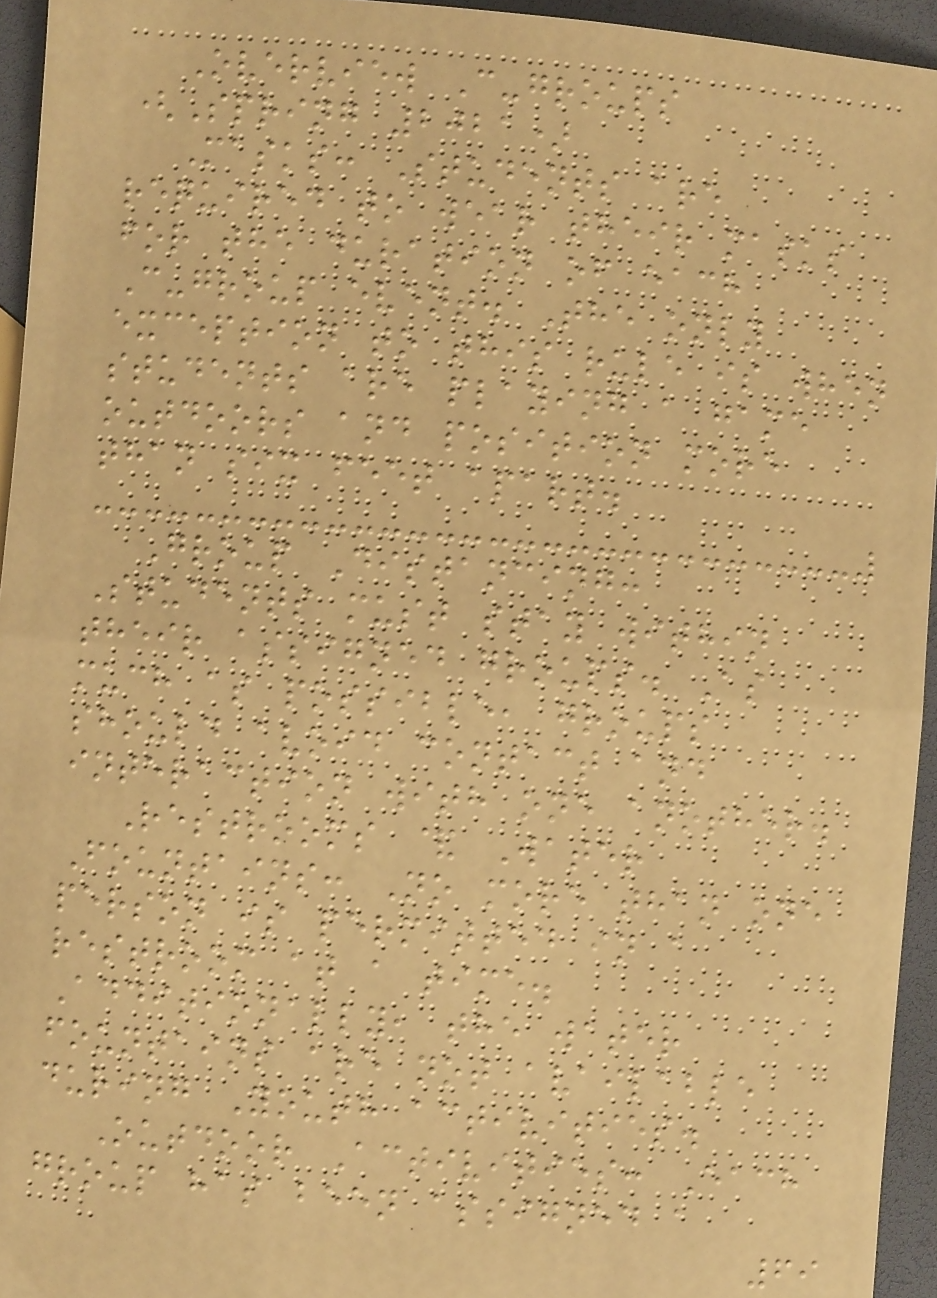Overview C-groups
(Spring 2021)
Masks: Students are
required to wear their masks
for the duration of each
C-group event. The only
exception to this rule is when
students are playing a game
outdoors and position more
than six feet apart.
Group Distancing:
Students must stay within
their assigned groups. As
much as possible, groups
should avoid contact and
interaction with one another.
Restrooms & Water
Fountains: No more than one
person is permitted in a
restroom at a time.
Additionally, the water
fountains are not available
during Youth activities.
Outdoor Activities: Each
group has been assigned a
69
